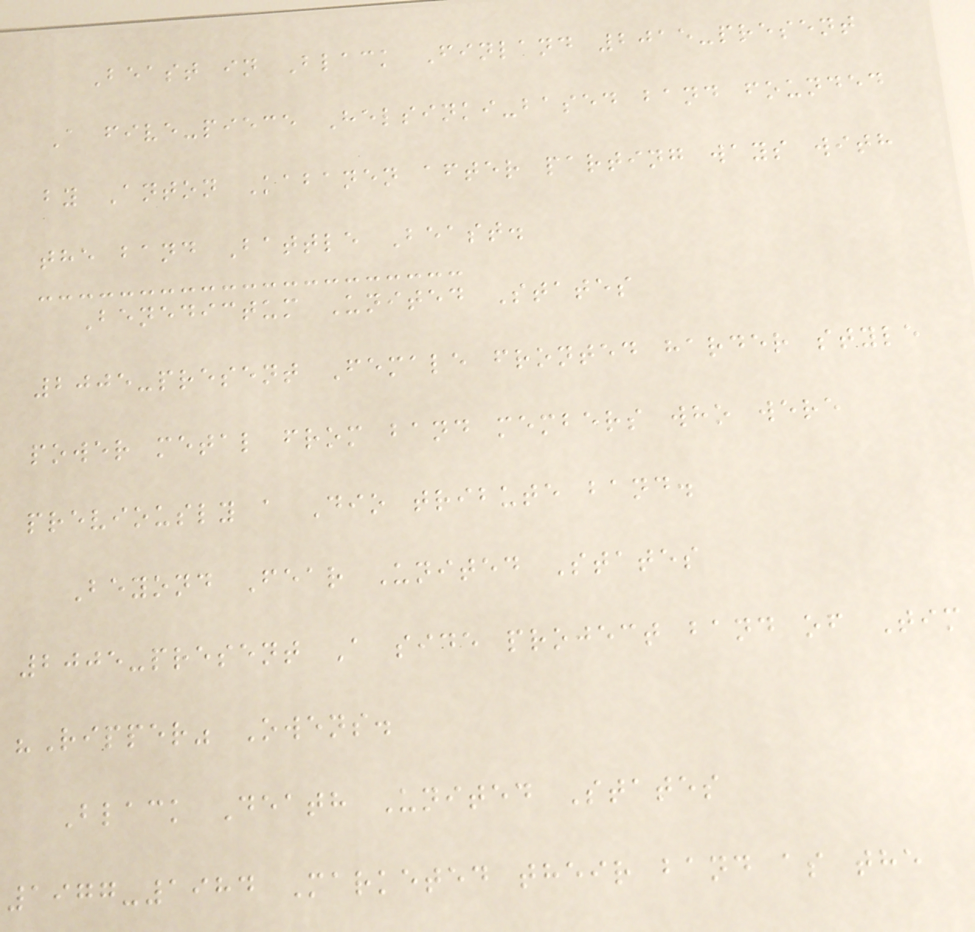Beast in Black Finland 2015-present
A five-piece Helsinki-based band founded
by Anton Kabanen after parting ways with
the band Battle Beast.
Benedictum United States
2005-present Female fronted harder style
power metal from band members who were
previously a Dio tribute band.
Beyond Fear United States
2005-present A side project band of Tim
"Ripper" Owens.
Black Death United States
1977-1984 Marketed their band as the
